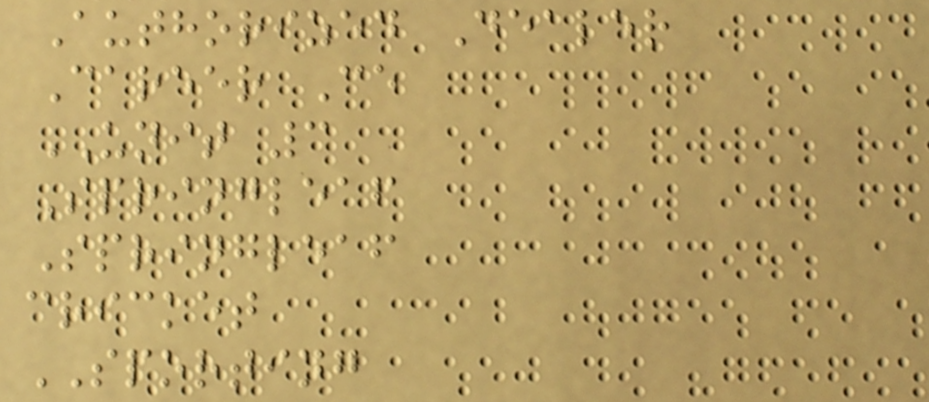Authorized Dealer
Career Ce
UNIT 3
Springleaf
Springleaf
cricket
SPORTING
